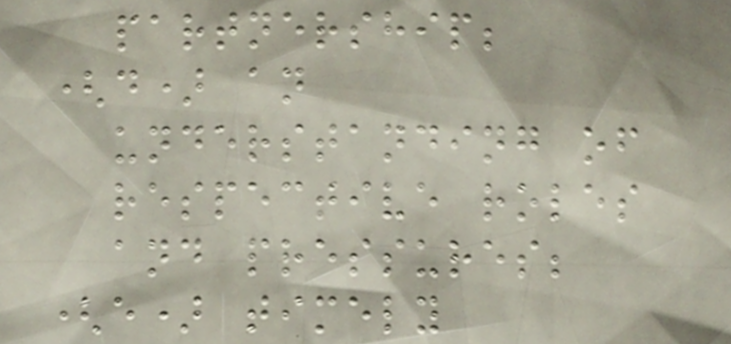partnership;
(d) an
understanding of
respective roles
and pressures;
(e) timely
